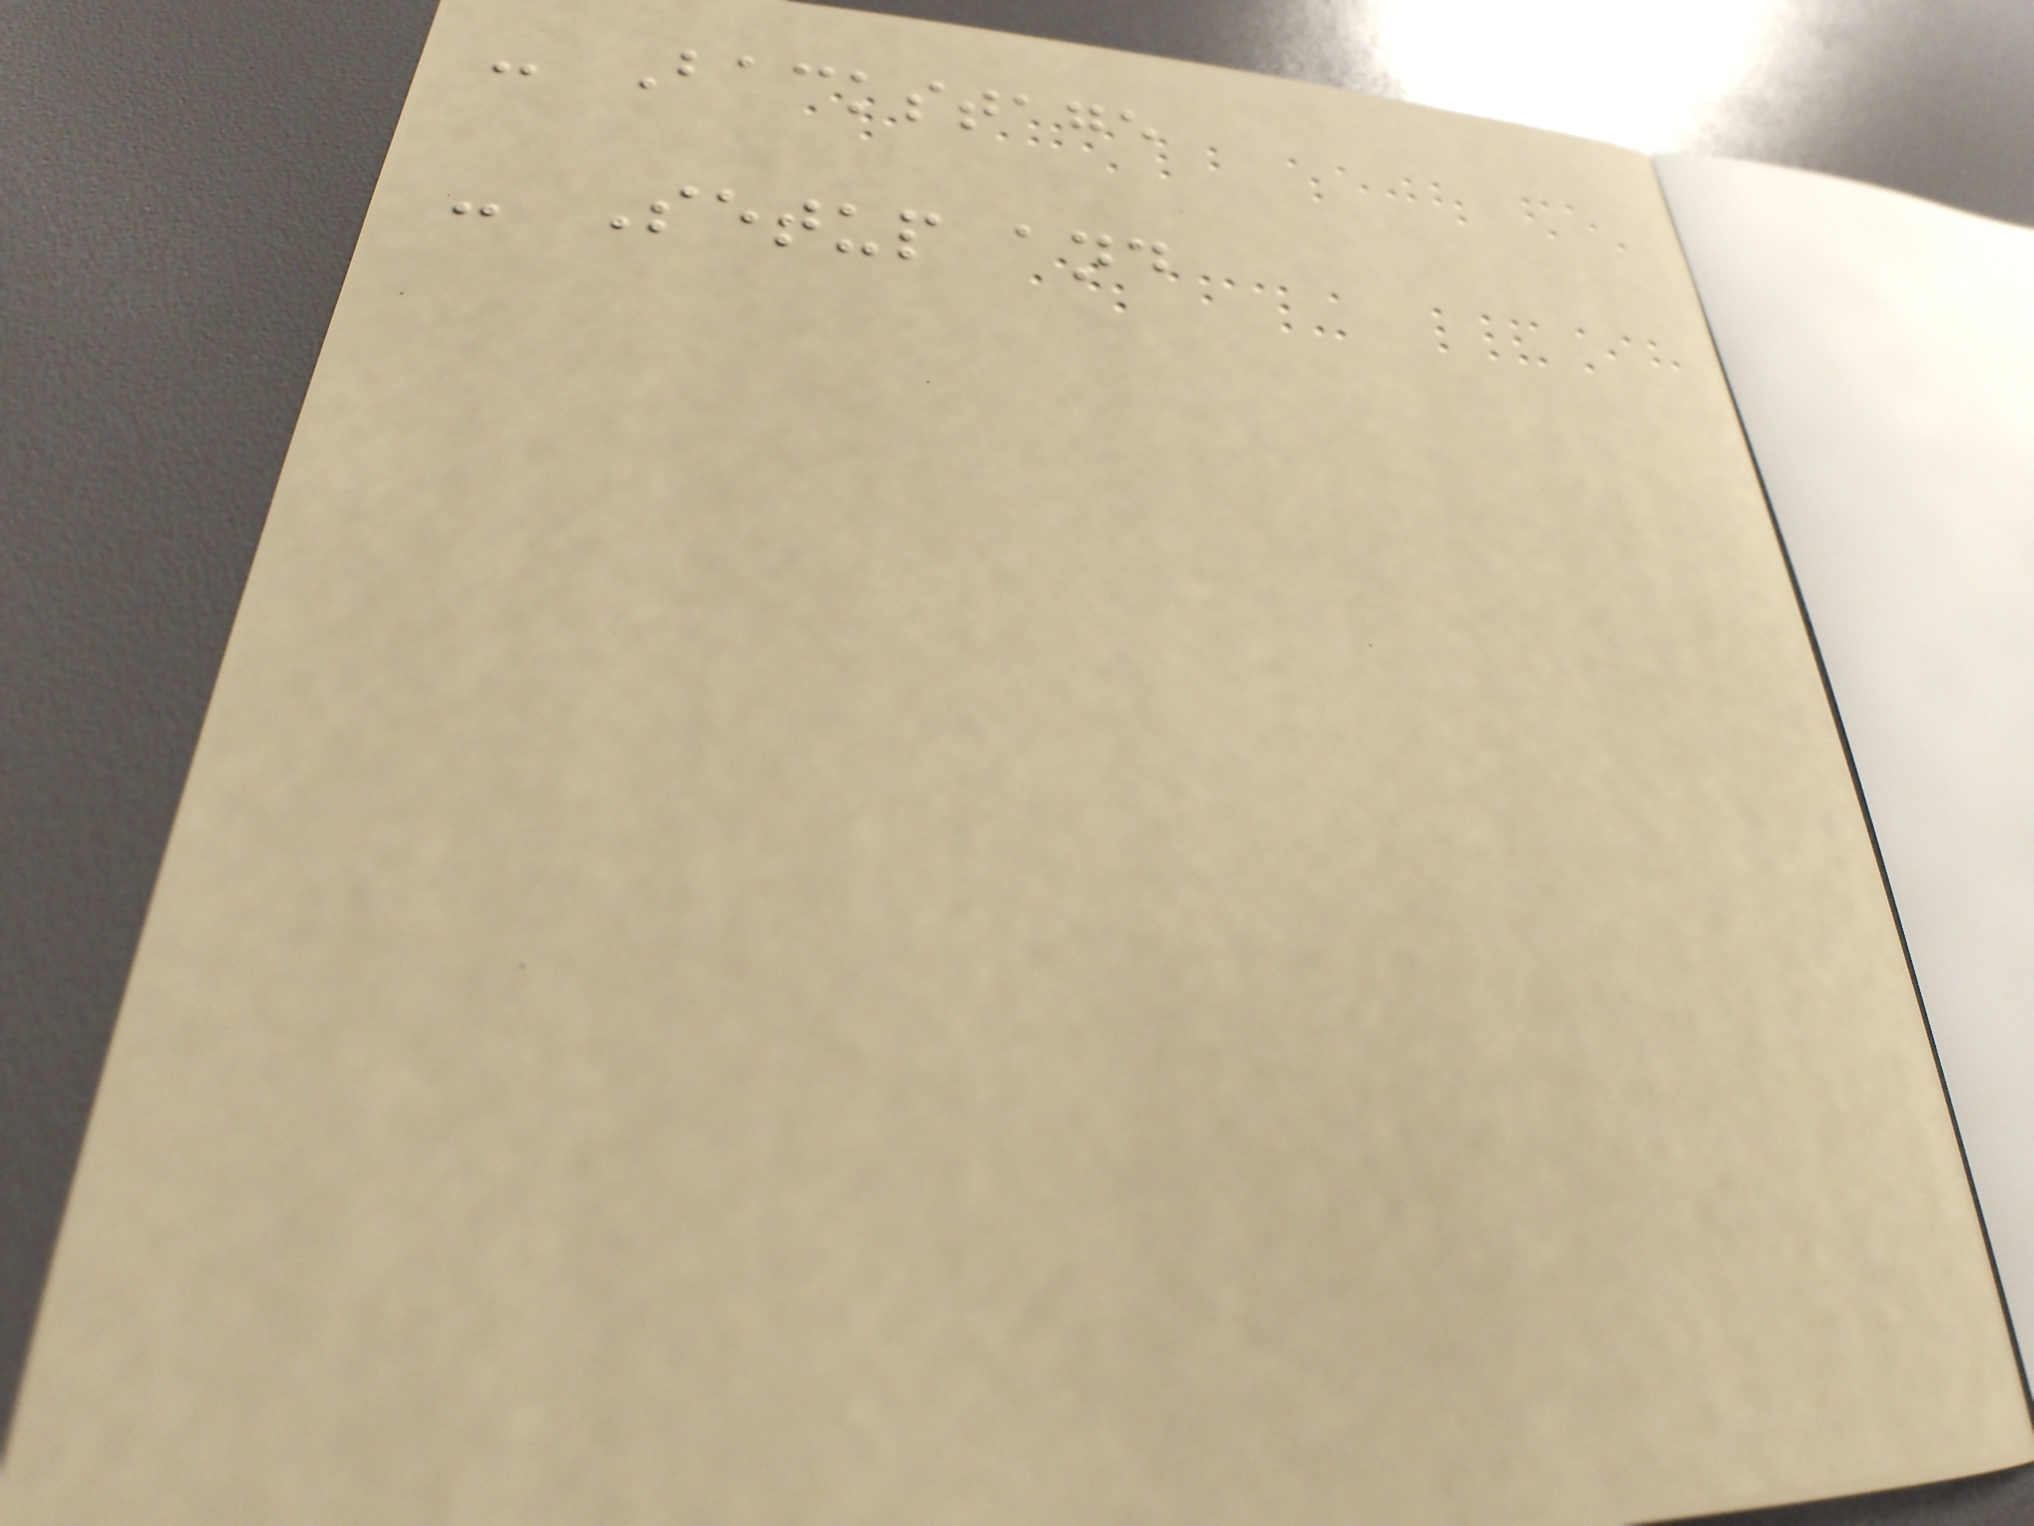- Backstage
- Setup and
